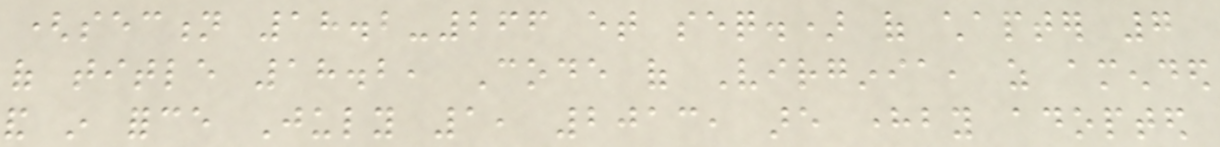(section 18.2-266 et seq.) of chapter 7
of title 18.2, Code of Virginia, as amended
and in force July 1, 2013, are hereby adopted
